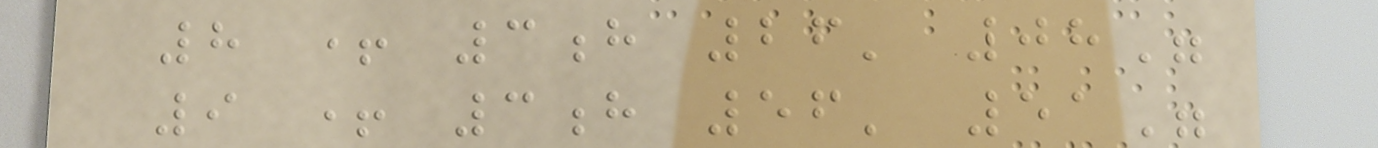8 + 3h 26' 08"
9 + 3h 56' 51"
